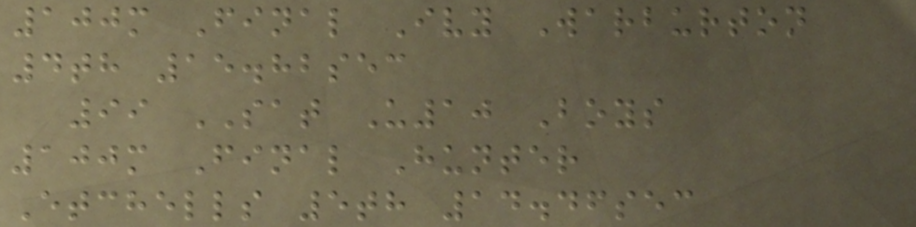100m Final Ivy Warburton
4th 15.82sec
99 SAT U10 Boys
100m Final Hunter
Etchells 5th 14.46sec
